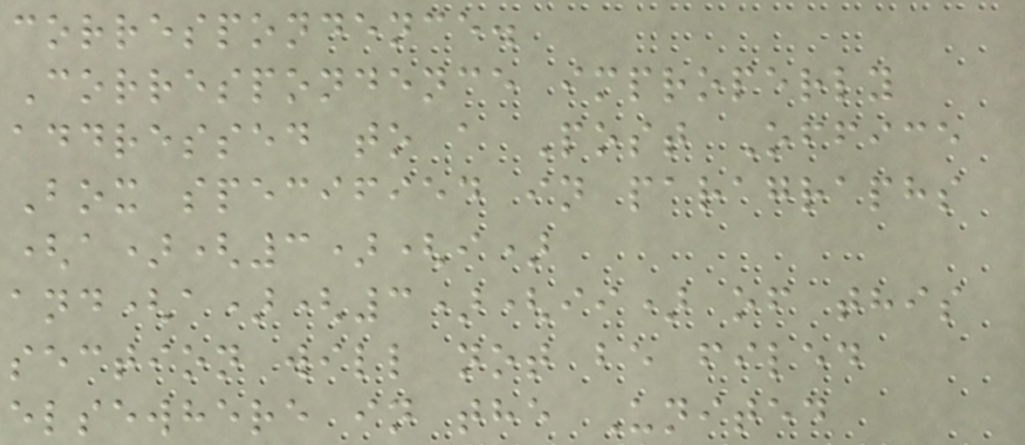correspondence.
Correspondence improperly
addressed to a Post Office
Box specified in paragraphs
(a)(3)(i)
and(a)(3)(ii) of this
section will not be filed
elsewhere in the United
